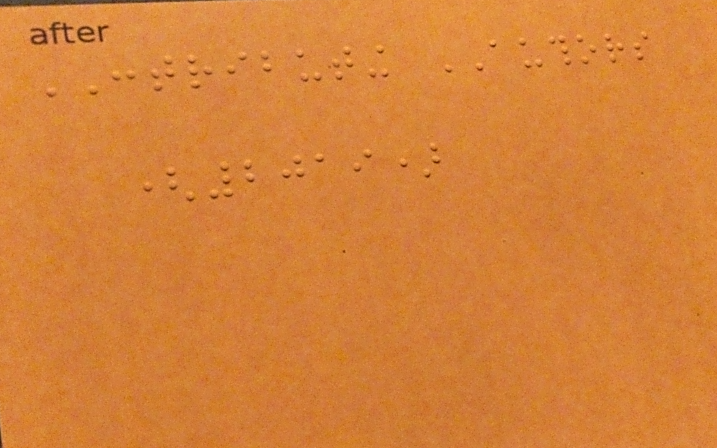CONTRIBUTING AUTHORS
(2019)
